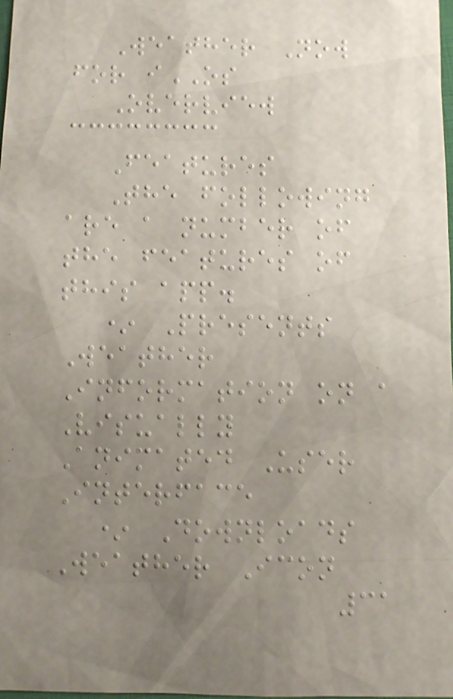Weather Now
for iOS
Overview
Features
The following
are a number of
the features of
this app.
* Presents
Weather
Information on a
Visually
Animated User
Interface
* Downloads
Weather Icon
31
